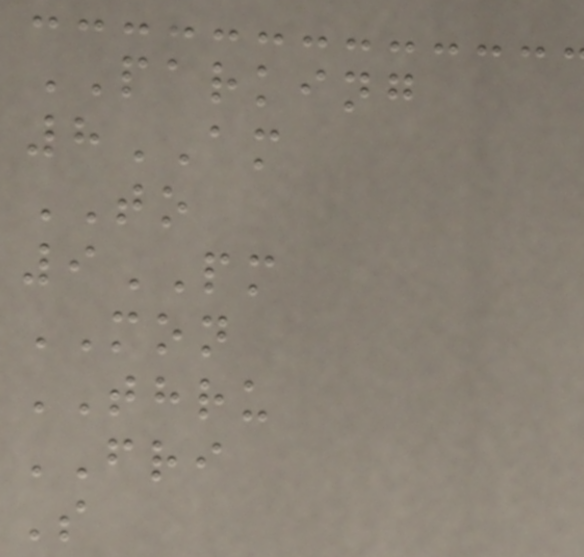PARKING
8AM
TO
9PM
MON
THRU
FRI
S
